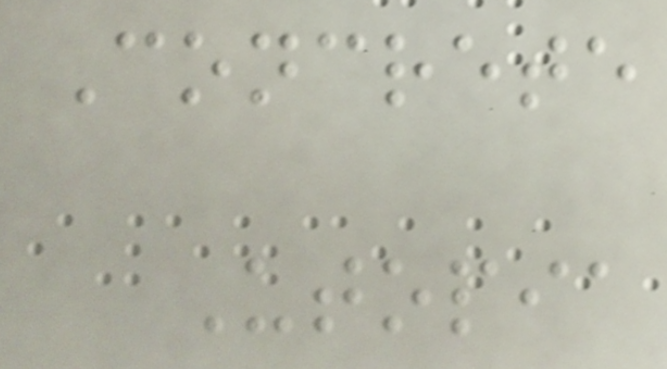Concrete
Utopia
